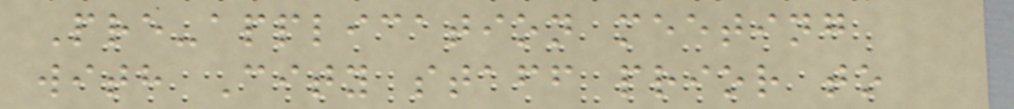Pre-application meeting
with City staff prior to
